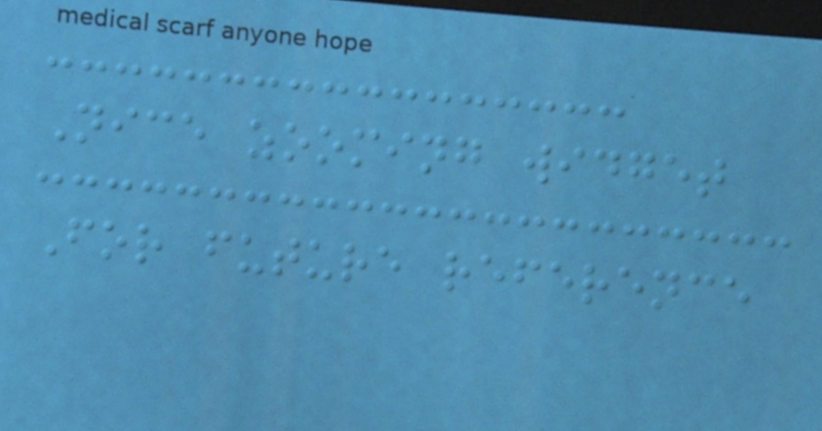Nice zooming widget
For future reference
